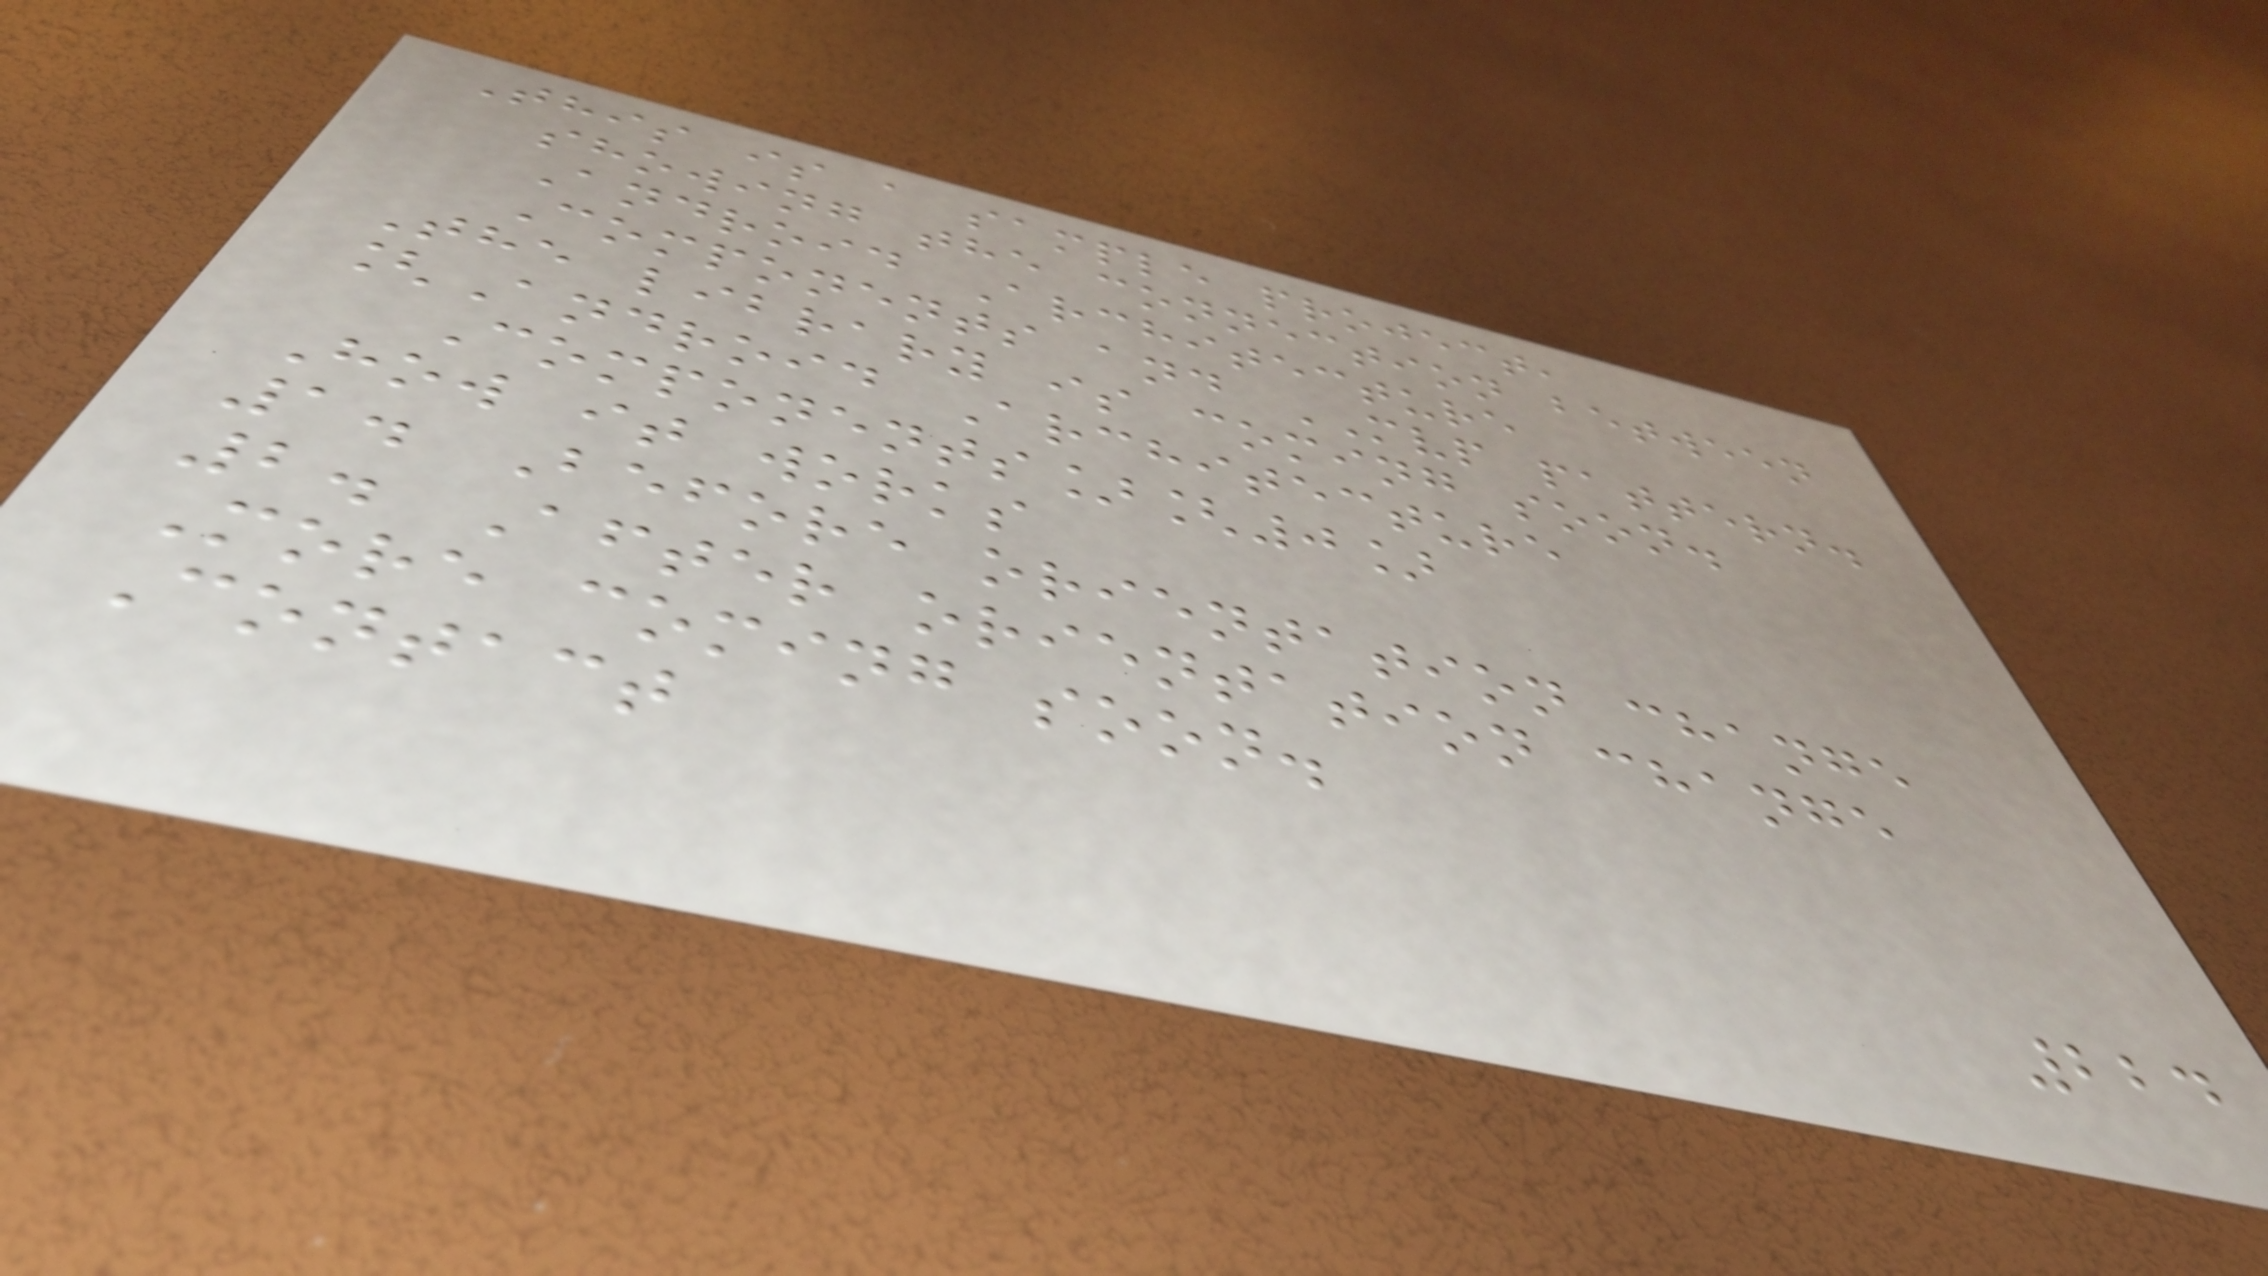This is a sample project,
showing the connection between
Android Architecture
Components and MVP pattern.
The library is coming soon.
[Android Architecture
Components][0]
How it works
1. Before orientation change
2. After orientation change
More coming soon.
Contact
224
